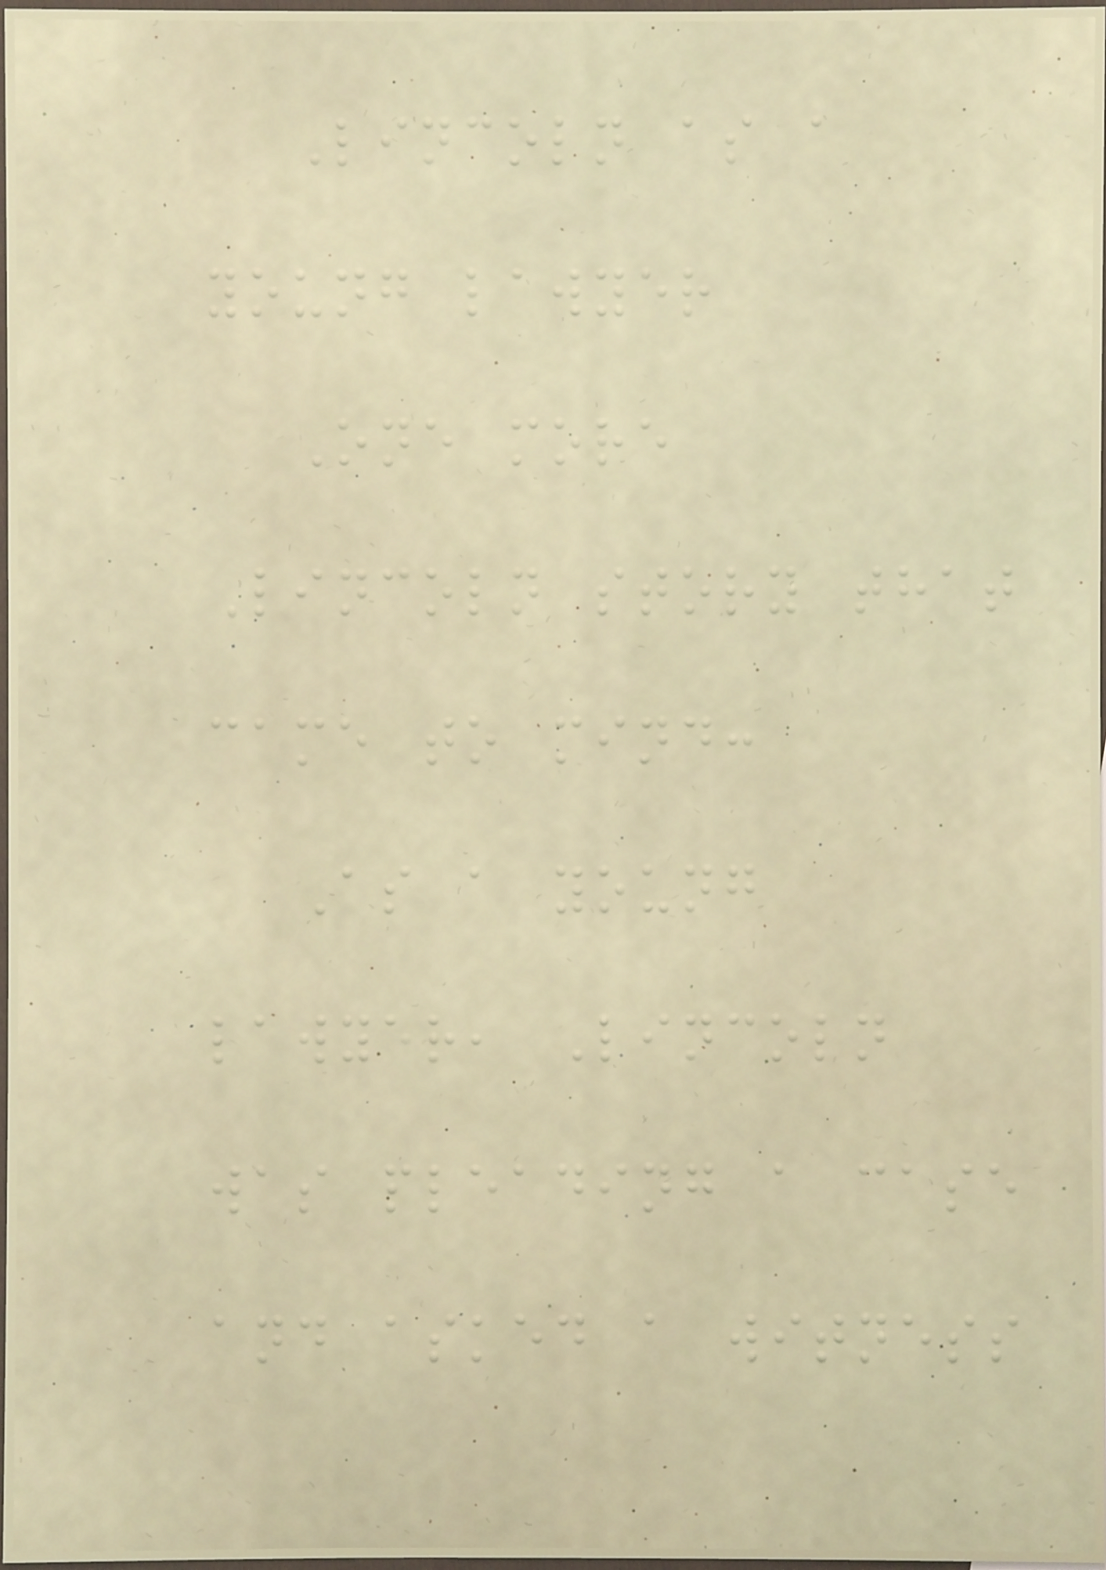Lincoln as a
young lawyer
One more
Lincoln story that
came to mind:
As a young
lawyer, Lincoln
was pleading a case
and asked a witness
